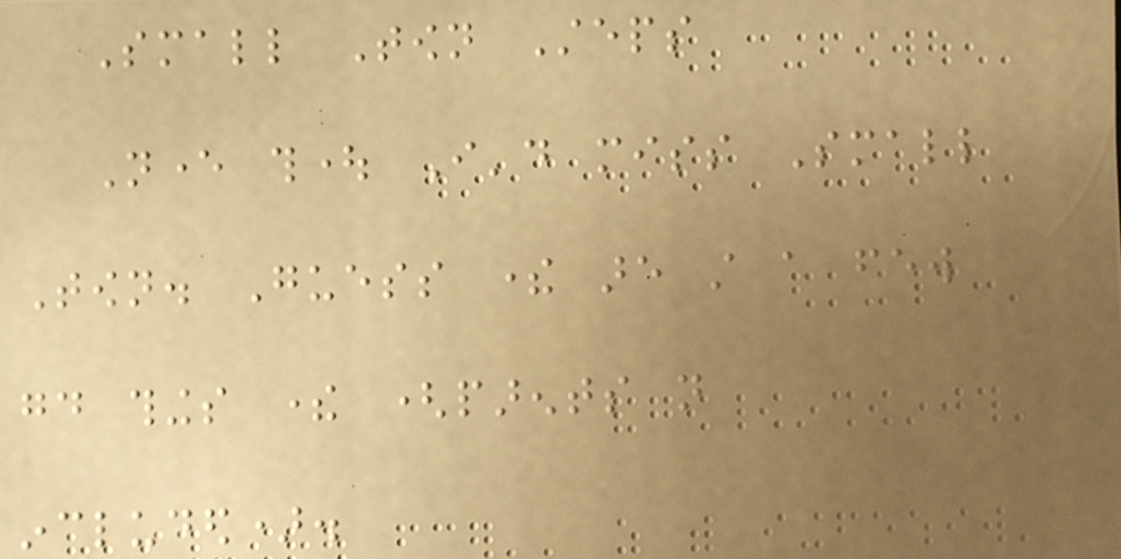Small Town Steps
Never thought I'd miss Small
Town. Guess there are still a few
good things there (parents not
included).
